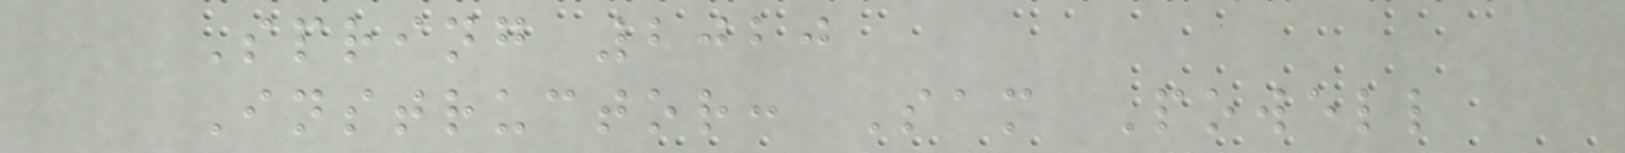Spring 2020
Instructor: Sam Powell
